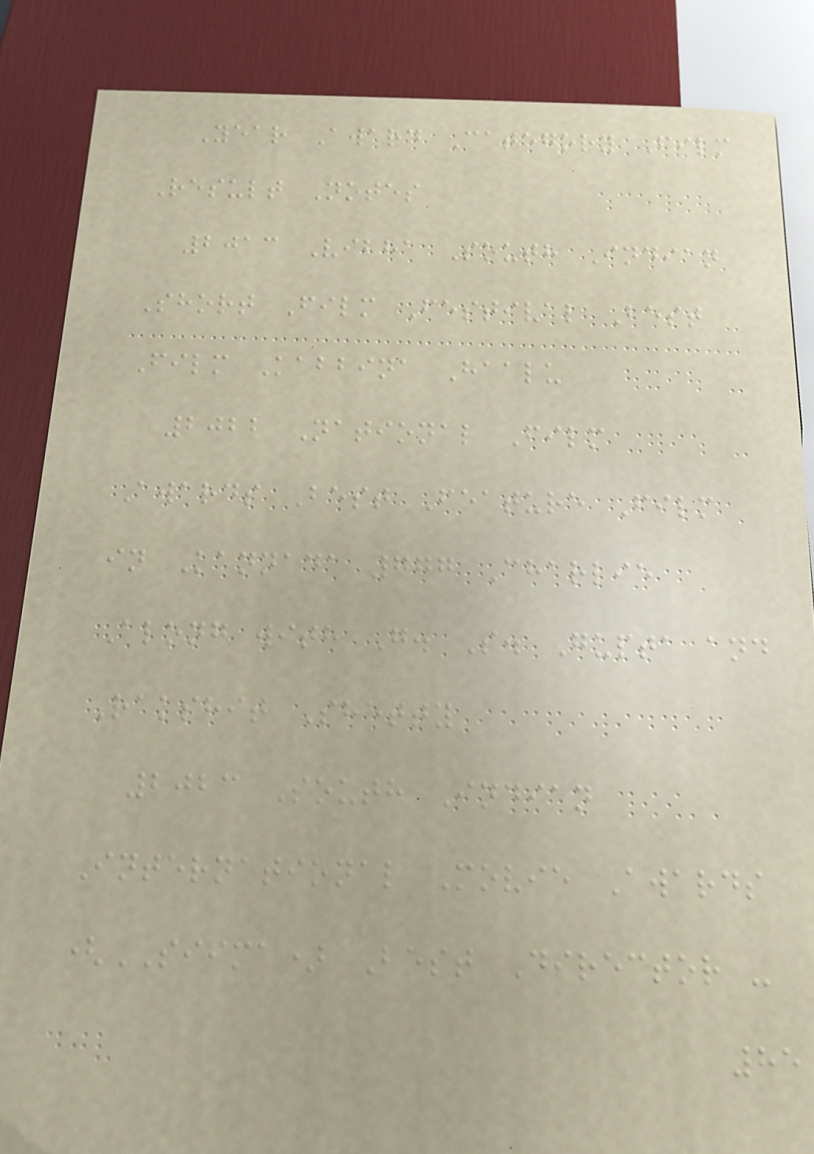Year Award Category Film
Result Notes
2013 Vibha South Indian
Short Film Festival Best
Film Kabbina Haalu
2022 National Film
Awards Best Feature Film
in Kannada 777 Charlie
Along with G. S. Gupta and
Rakshit Shetty
2023 South Indian
International Movie Awards
(SIIMA) Best Director -
85
